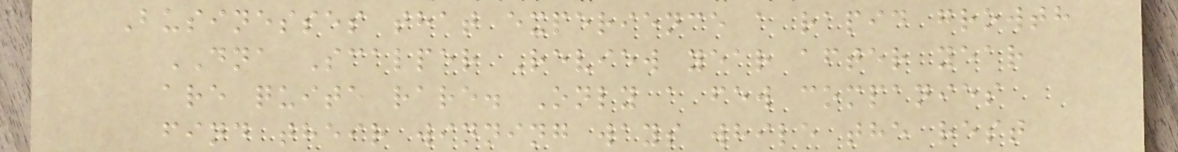Businesses that experience a rapid growth
DNA Scalper Review year after year
are quite rare. Only a few companies
find their winning ways while the rest
